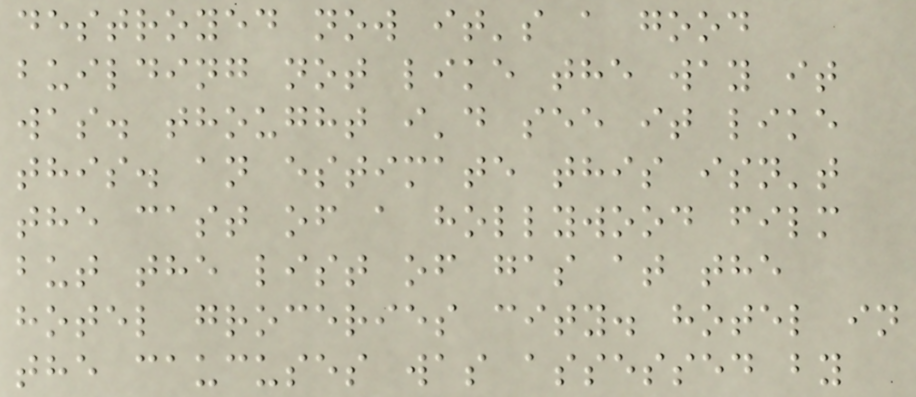destroyed now it's a good
building not like the way it
was. thought i'd see it like
this. an estimate this isn't
the cast of a hollywood film
but the list of gas at the
hotel groceries city. hotel in
the caucuses was assessed by
